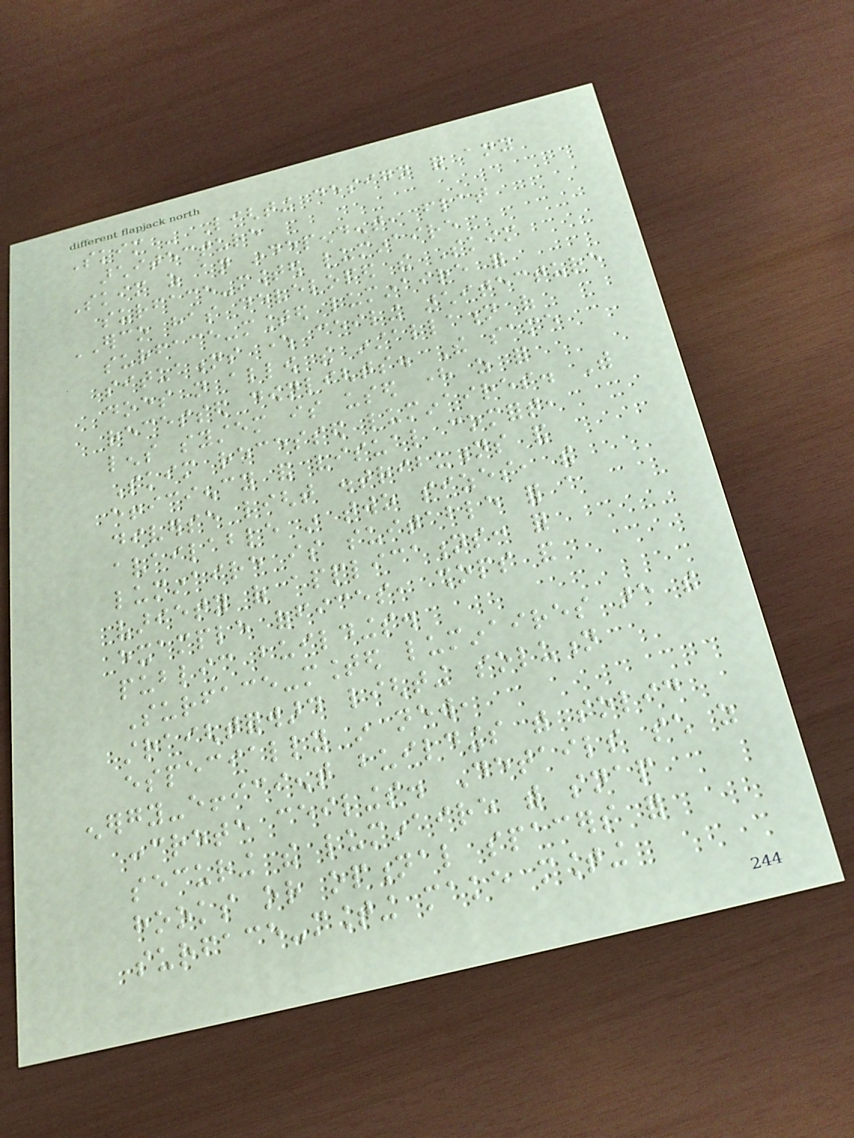Skim - Lighting design for any
architecture
Skim as an independent, flat
surface-mounted luminaire
ERCO has developed the Skim
surface-mounted luminaire for
situations where ceiling architecture
does not allow the installation of
recessed downlights. The same
lens system is used here as for
Skim recessed luminaires. With
efficiency and visual comfort,
diverse light distributions and
available in two sizes, the
luminaire is suitable for a
variety of applications: for
example offices, shops and
public buildings.
Surface-mounted luminaires are the
straightforward lighting solution
especially in new,
energy-efficient buildings with solid
concrete ceilings. Details such as
securing the luminaire with snap
hooks or optional spacers for
surface-mounting make mounting
